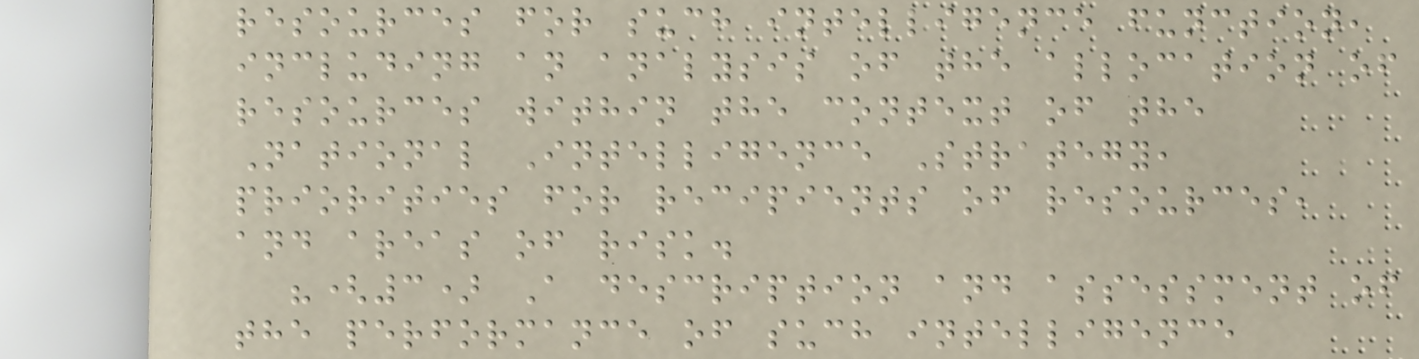resources for such intelligence function,
including an analysis of the allocation of
resources within the context of the
National Intelligence Strategy,
priorities for recipients of resources,
and areas of risk.
"(3) A description and assessment of
the performance of such intelligence
